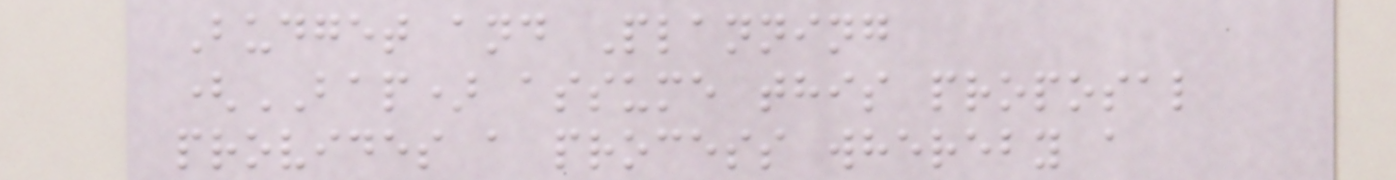Budget and Planning
(BAP) assume this proposal
provides a process whereby a
